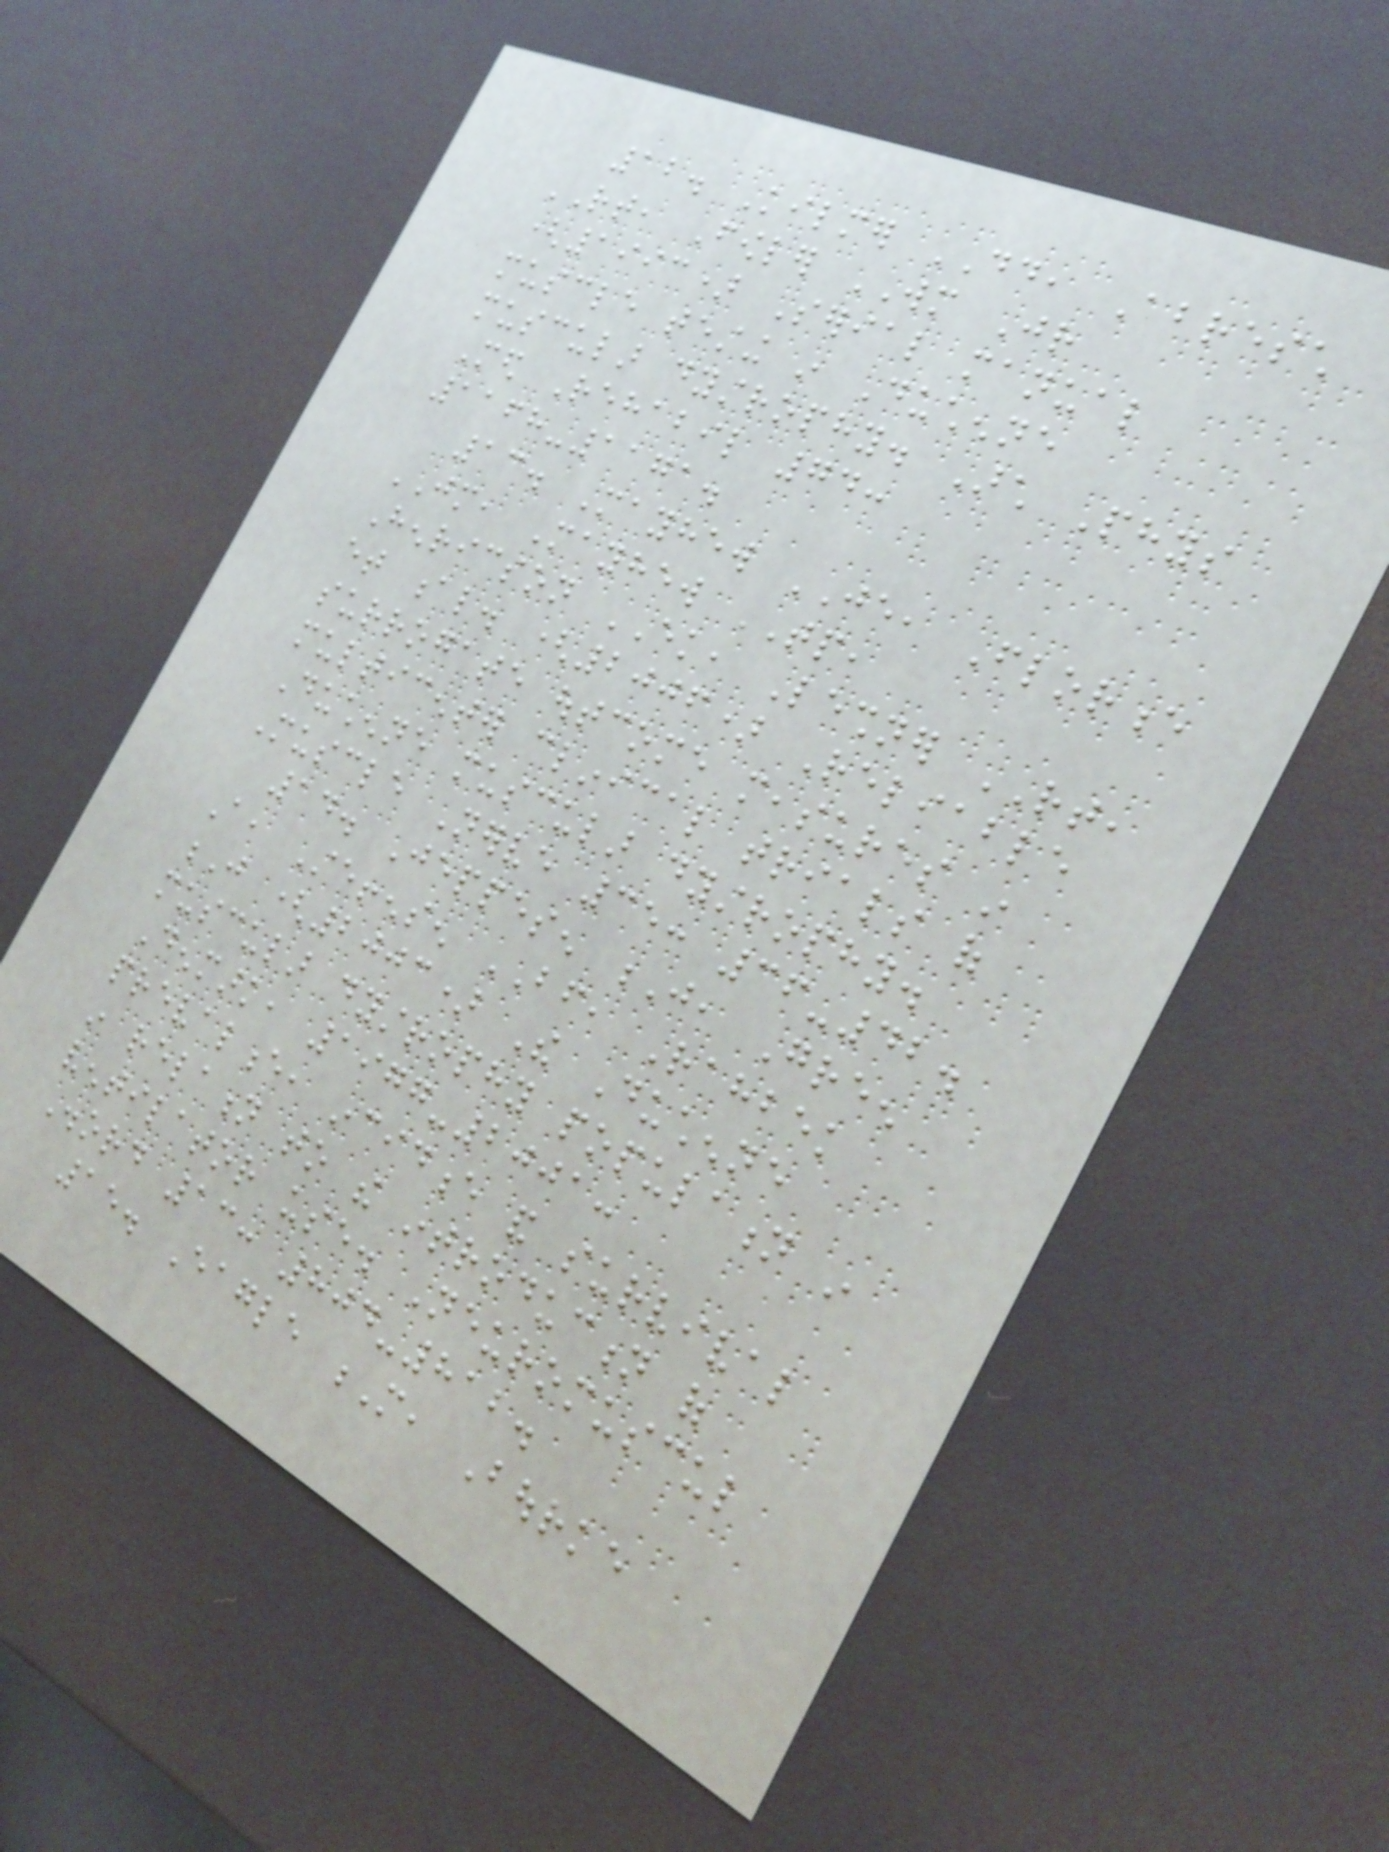12. Kilmer DD, Abresch
RT, Fowler WM Jr
(1993) Serial manual
muscle testing in Duchenne
muscular dystrophy. Arch Phys
Med Rehabil 74:
1168-1171.
13. Mayhew JE, Florence
JM, Mayhew TP,
Henricson EK, Leshner RT,
et al. (2006) Reliable
surrogate outcome measures in
multicenter clinical trials of
Duchenne muscular dystrophy.
Muscle Nerve 35: 36-42.
14. Jeppesen J, Green
A, Steffensen BF, Rahbek
J (2003) The Duchenne
muscular dystrophy population in
Denmark, 1977-2001:
prevalence, incidence and survival
in relation to the introduction of
ventilator use. Neuromuscul
Disord 13: 804-812.
15. Eagle M, Bourke
